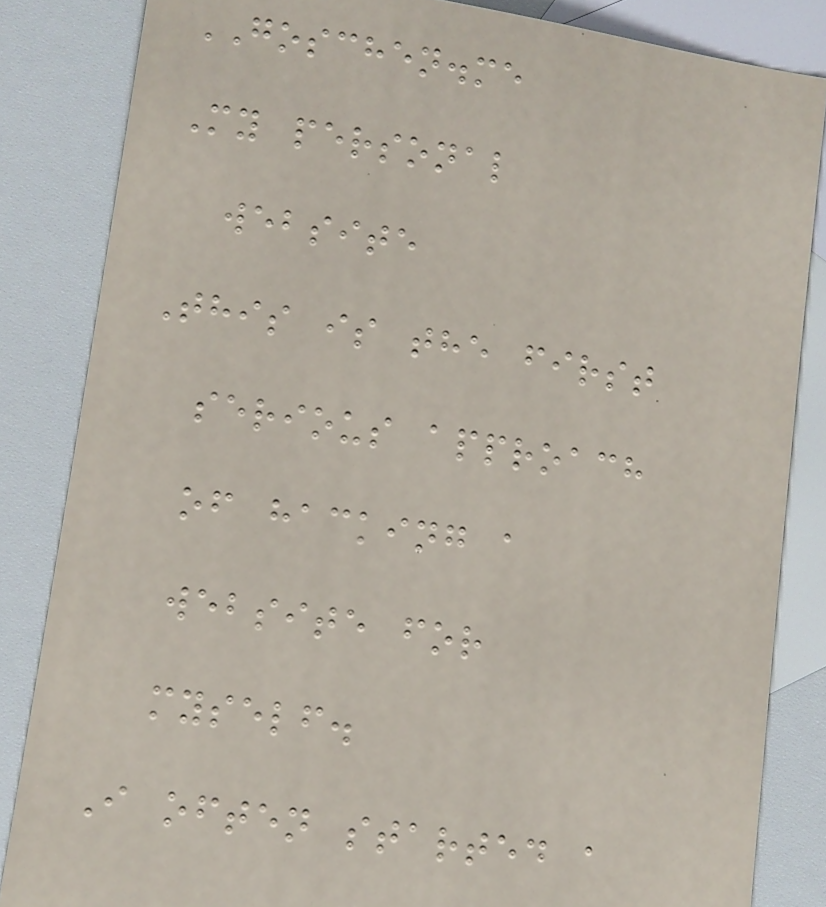GOSCHEN.me
My personal
website
This is the first
serious approach
of hacking a
website for
myself.
I often started a
